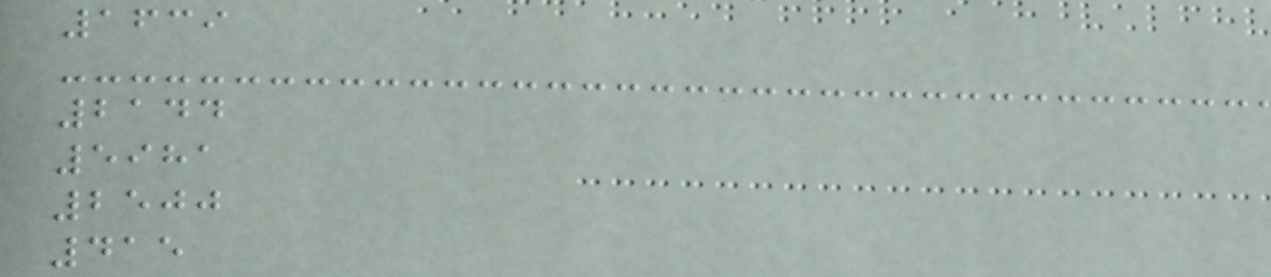1639
2144
5981
2500
415
